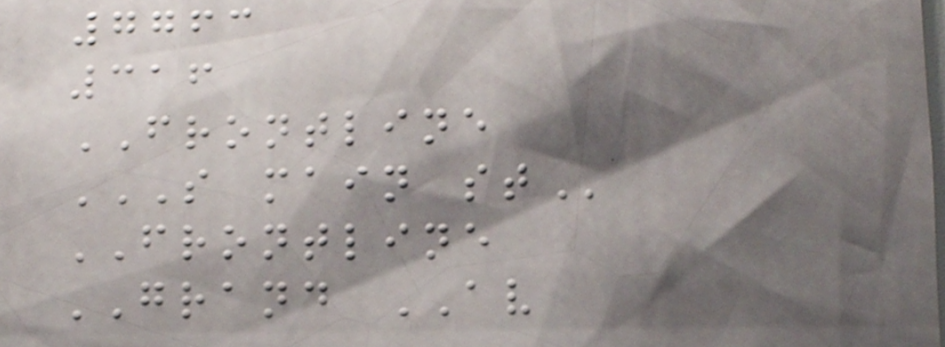7763
316
FRONTLINE
S MAIN ST
FRONTLINE
GRAND AV
